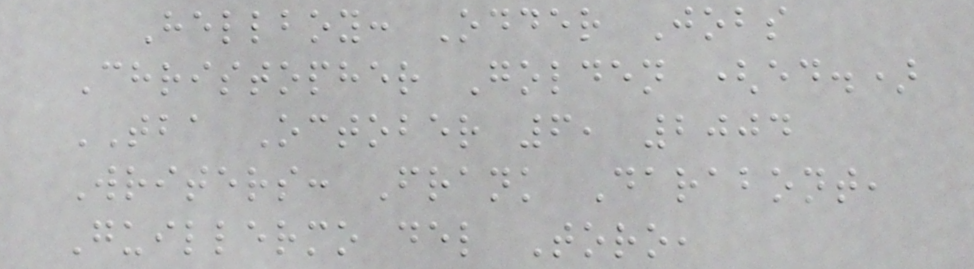Hellboy: Odder Jobs
Christopher Golden (ed.)
TBA October 6, 2004
Writers: Frank Darabont,
Guillermo del Toro,
